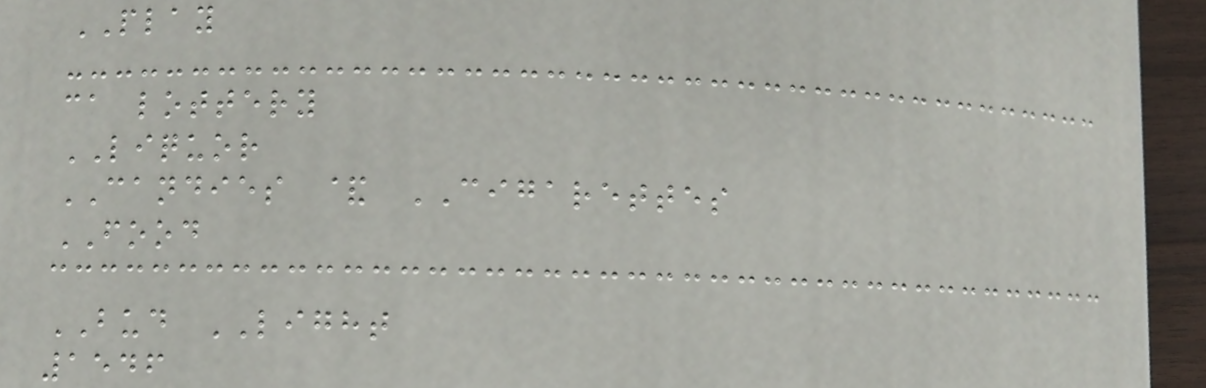PLAY
ca lottery
LIQUOR
CANDIES & CIGARETTES
FOOD
BUD LIGHT
1546
